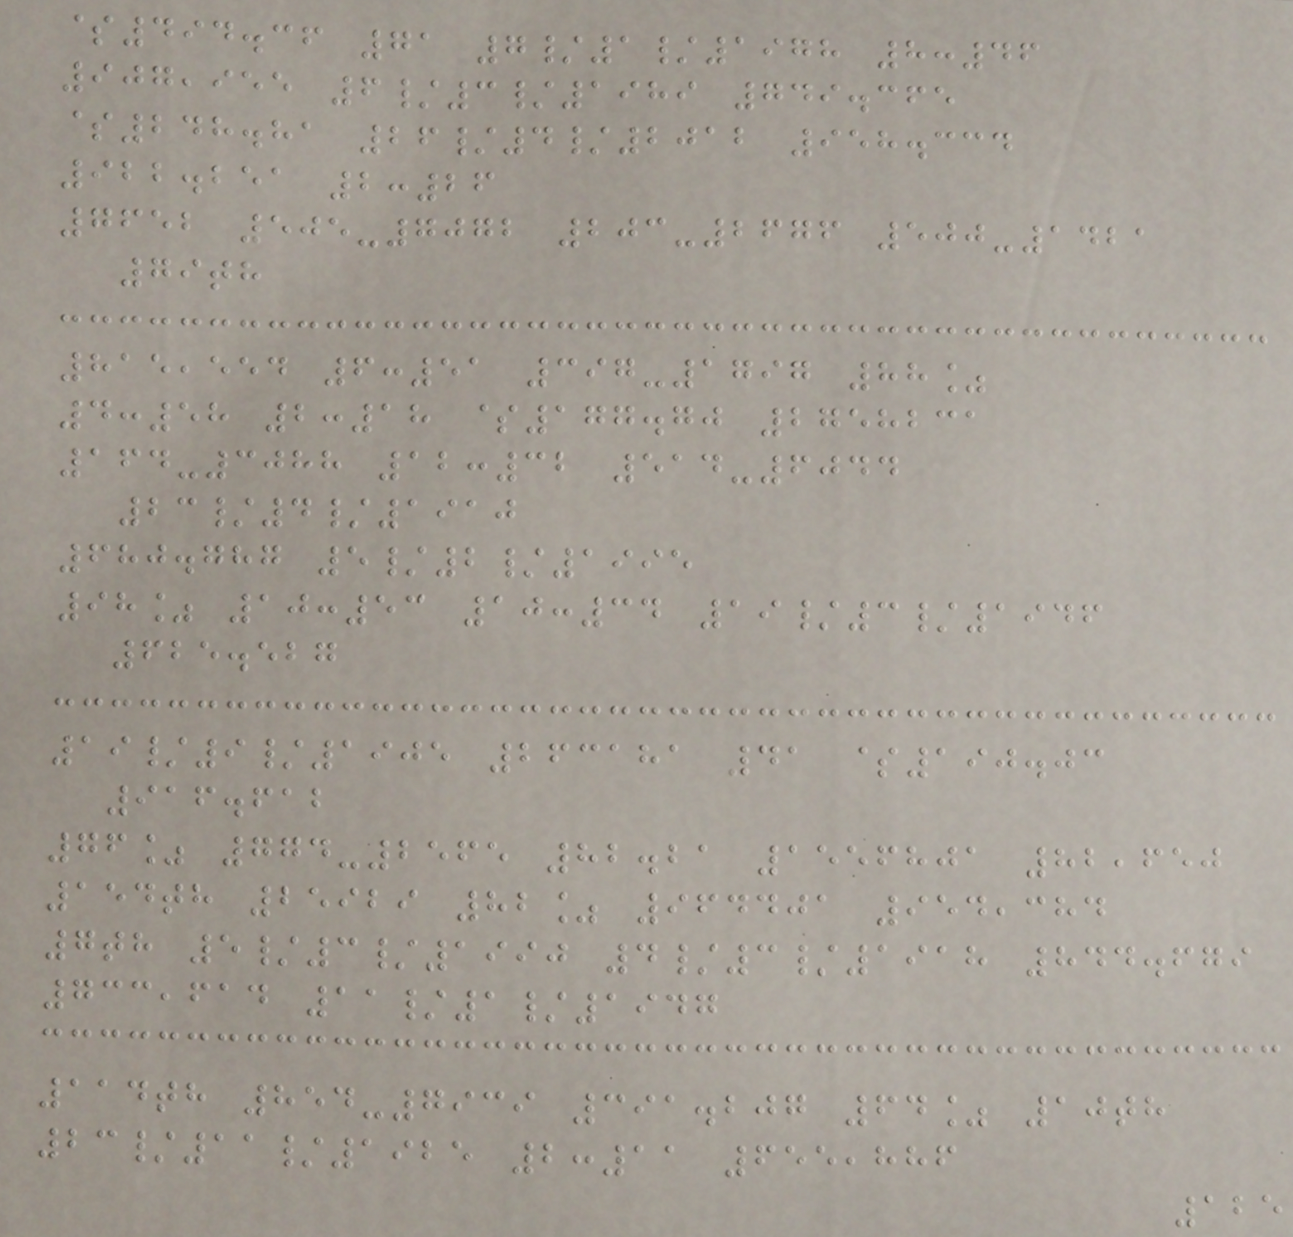$494.36 71 7/1/1978 8:46
907,955 6/3/1989 749.365
$248.81 26/4/2012 958.334
922.251 2:26
7652 505-7072 203-2676 500-1421
79th
815,554 6:51 397-1797 88%
4:58 2:18 $177.70 2758231
164-3088 12:32 514-6044
23/4/1910
680.787 5/2/1995
98% 10:53 10:34 19/3/1946
625.527
19/9/1905 263181 41 $190.03
916.612
76% 774-2565 82.21 1556801 82,650
154th 25929 82% 964401 954,384
7th 5/3/1990 4/3/1918 844.679
733,614 11/1/1947
114th 854-7939 391.207 64% 10th
23/11/1925 2:11 655,886
125
